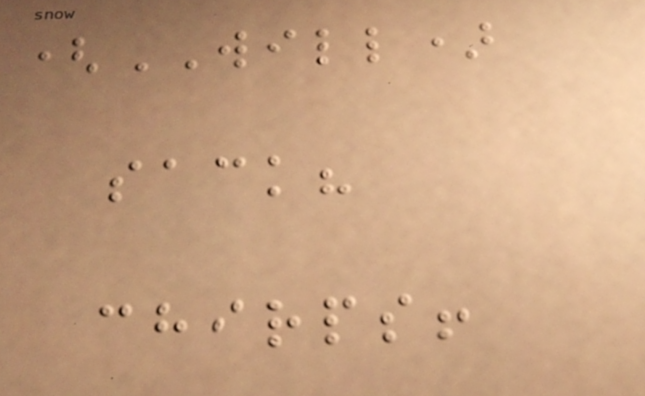(WILL)
sack?
chirps!
